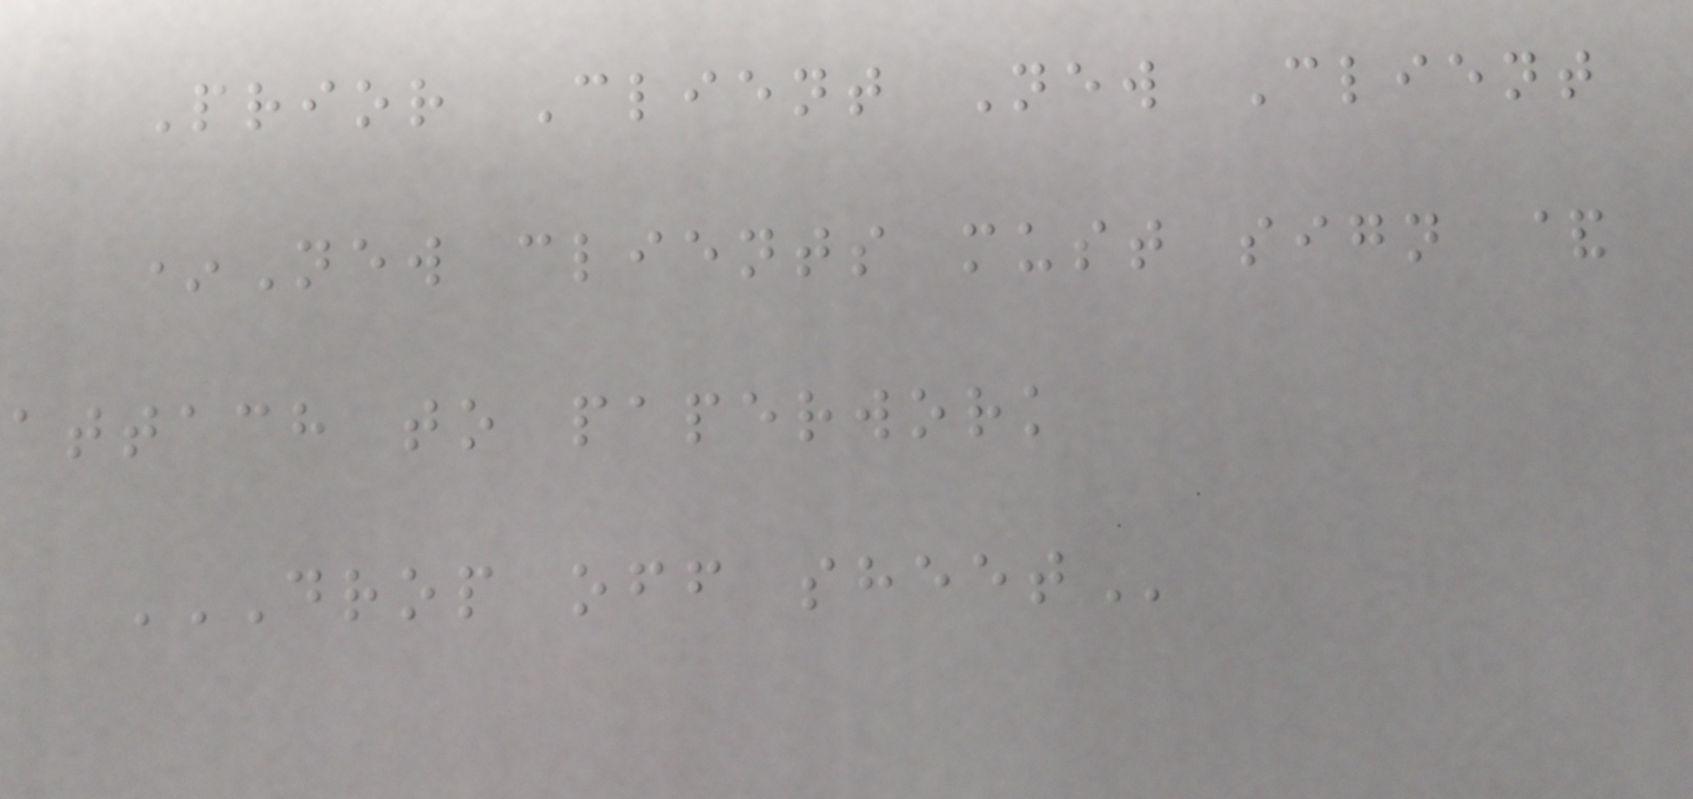Prior Client New Client
*New clients must sign &
attach to paperwork
DROP OFF SHEET
